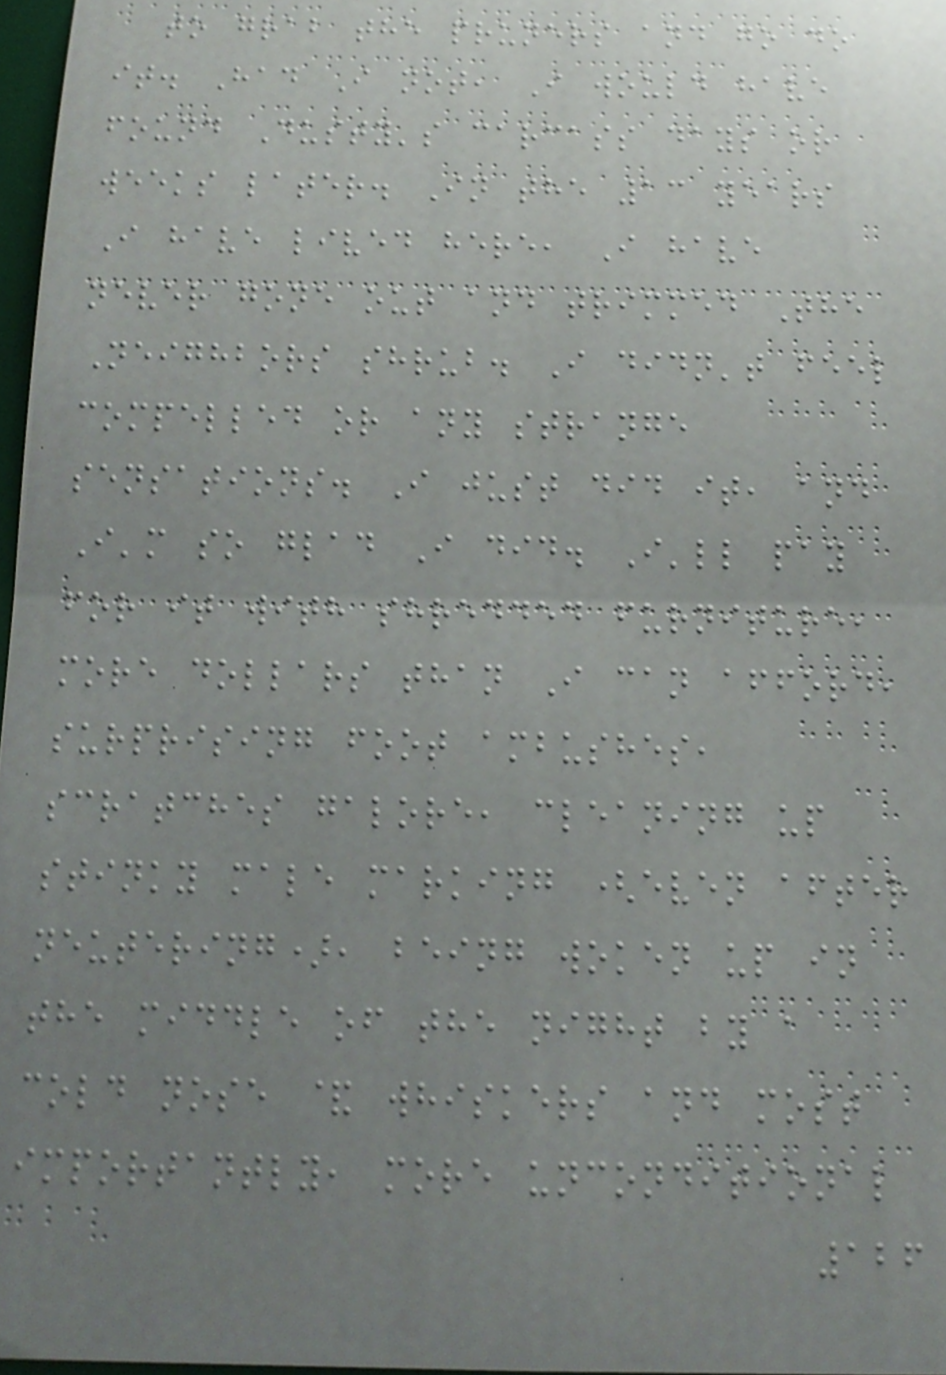to grab the pruners and go do
it. Had I not, I would have
found Dusty's carcass days or
weeks later. In the 13 years
I have lived here, I have
never gone out and trimmed The
Neighbors shrub. I didn't feel
compelled or any strange
sensations. I just did it, and
I'm so glad I did. I'll pay
for it with shredded furniture,
more dollars than I can afford,
surprising foot ambushes,
scratches galore, cleaning up
stinky male marking (even after
neutering), being woken up in
the middle of the night by a
cold nose & whiskers and most
importantly, more unconditional
126
